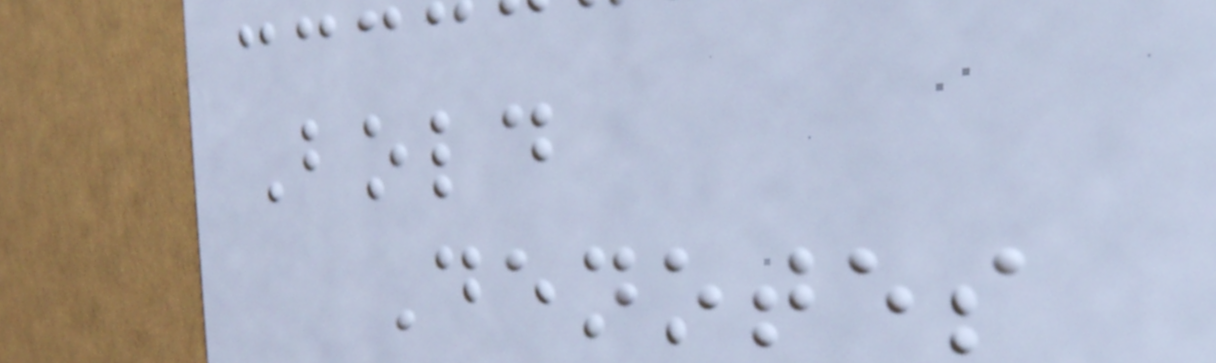Bold
Denotes
